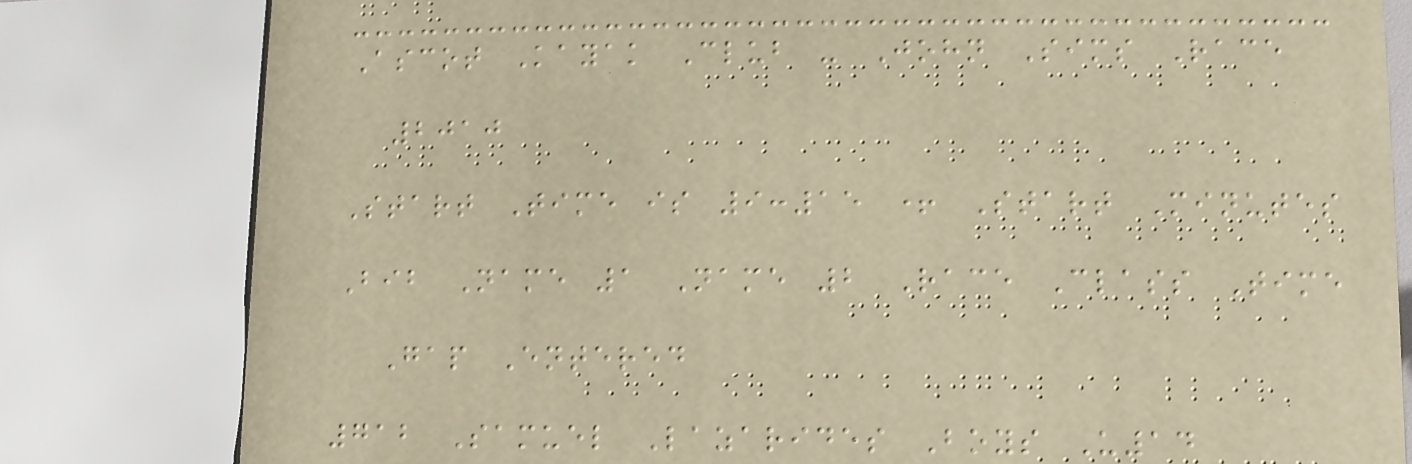Ascot Kayak Club - John Sims Race
2010
Start Time is 9:15 + Start Minutes
Bib Name 1 Name 2 Race Class Time
Gap Entered
712 Samuel Lazarides Boys U14
